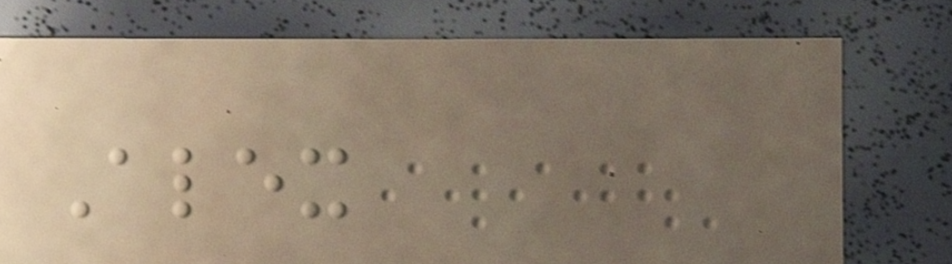Alex
